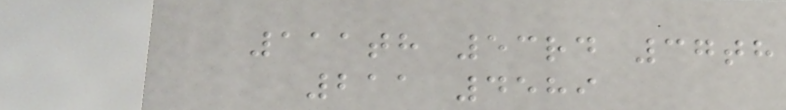111th 53rd 37th
211 4589
